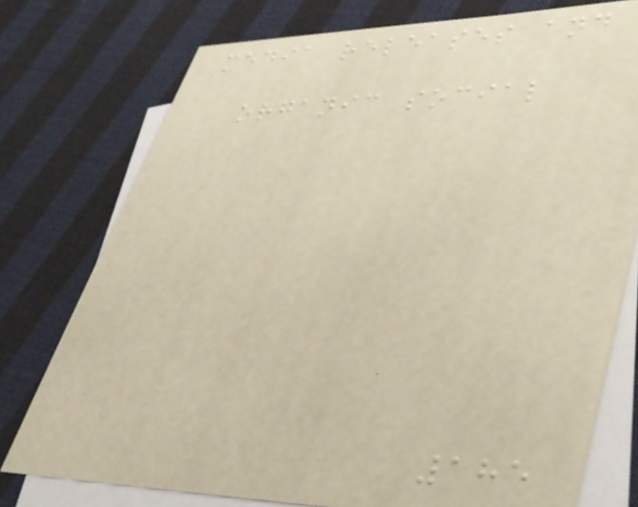media releases and
organic social
185
